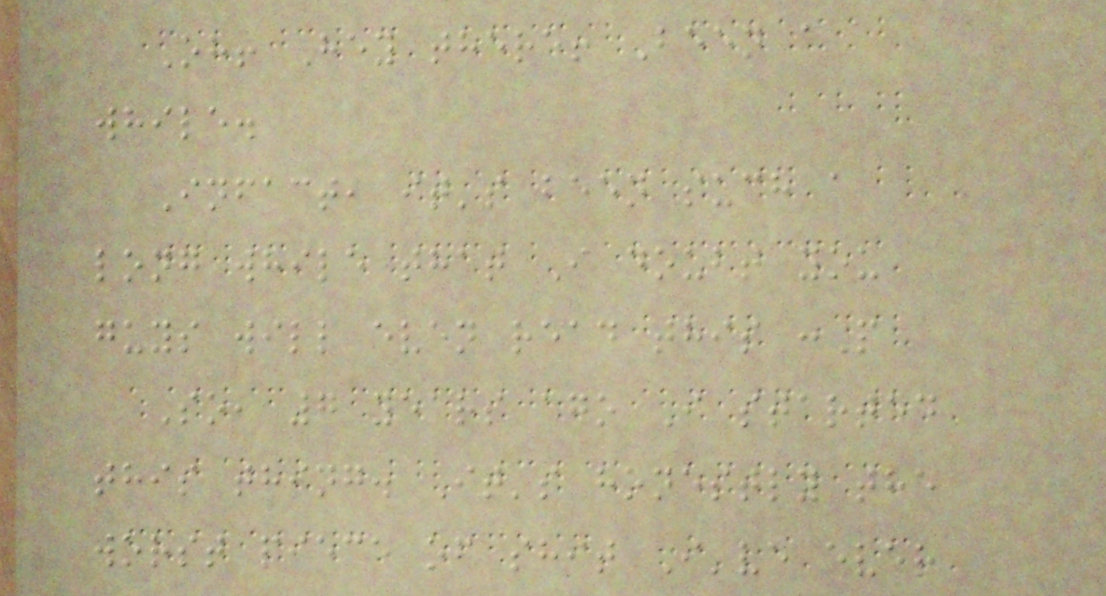Oh! Hey there! Been a
while.
Infact, it's been such a
long while that I doubt you
guys will even read this :P
So, 7 years ago I started
this thing. It's honestly the
worst piece of shit I've ever
